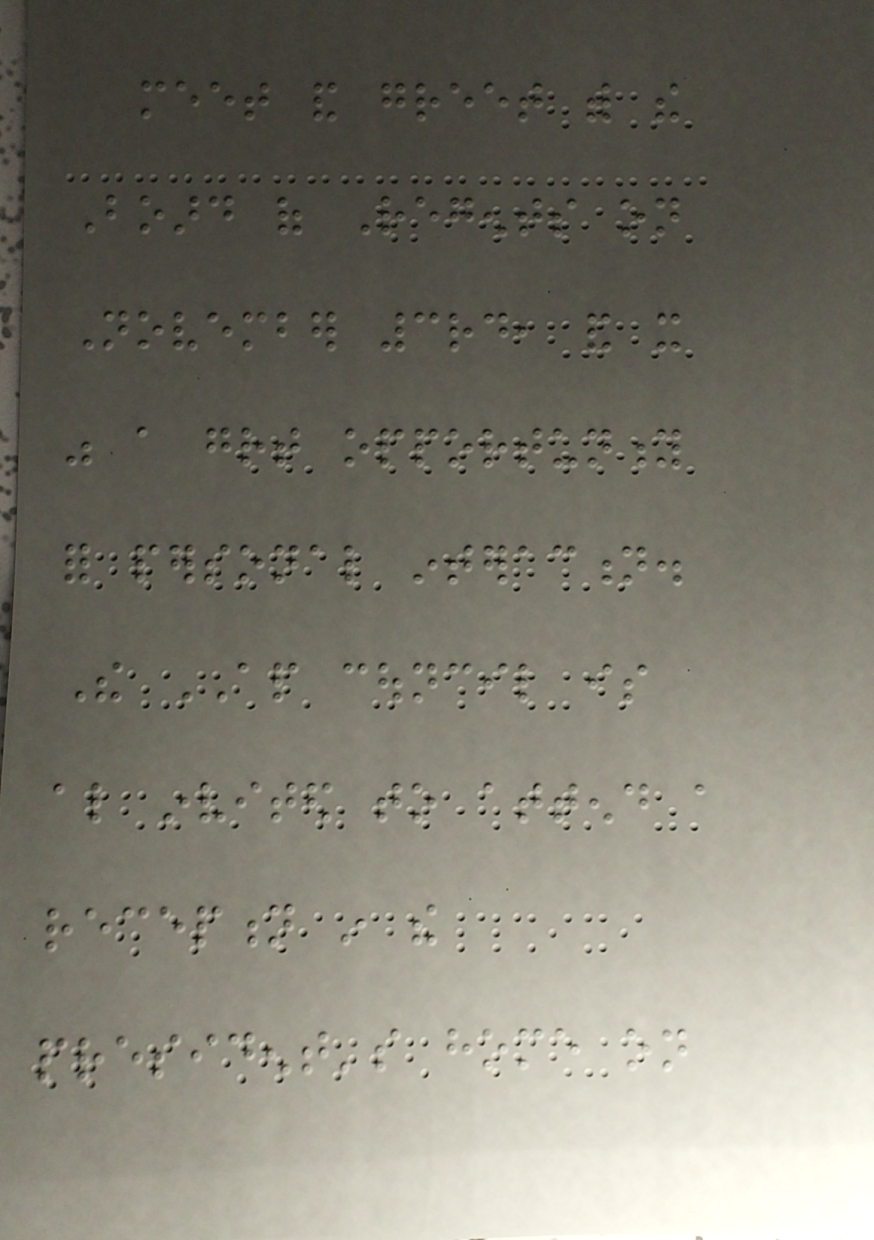meet and greet with the
Board of Regents on
November 3rd, and it
was a great opportunity
for personal interaction.
The AP council is
also invited to attend a
reception in the
president's home on
